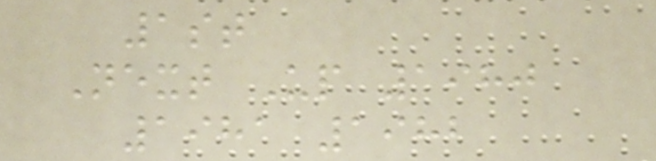1st
Next Up 1980
1981 1982
